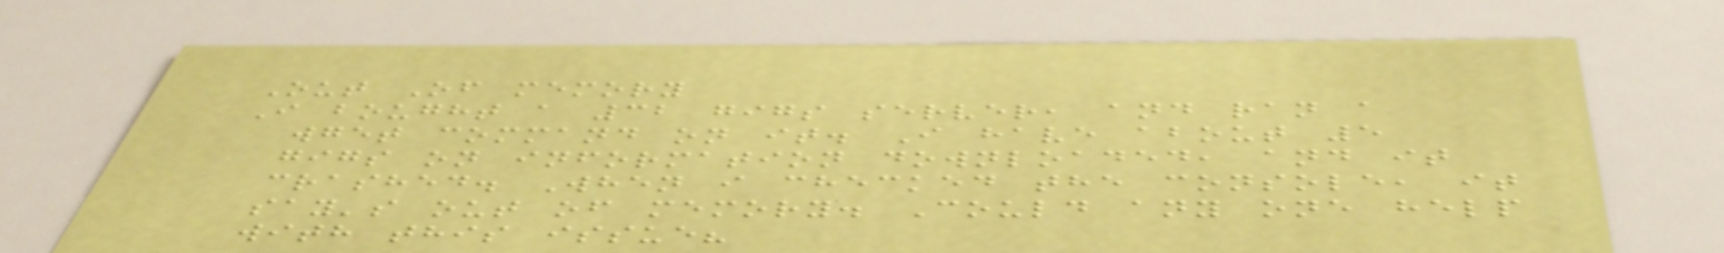Out Of memory
I bought a 32 gigs server, and ran a
wget command on it. I have about 5
gigs on information downloaded, and it
crashed. When i checked the console, it
say's out of memory. Could any one help
with this issue?
